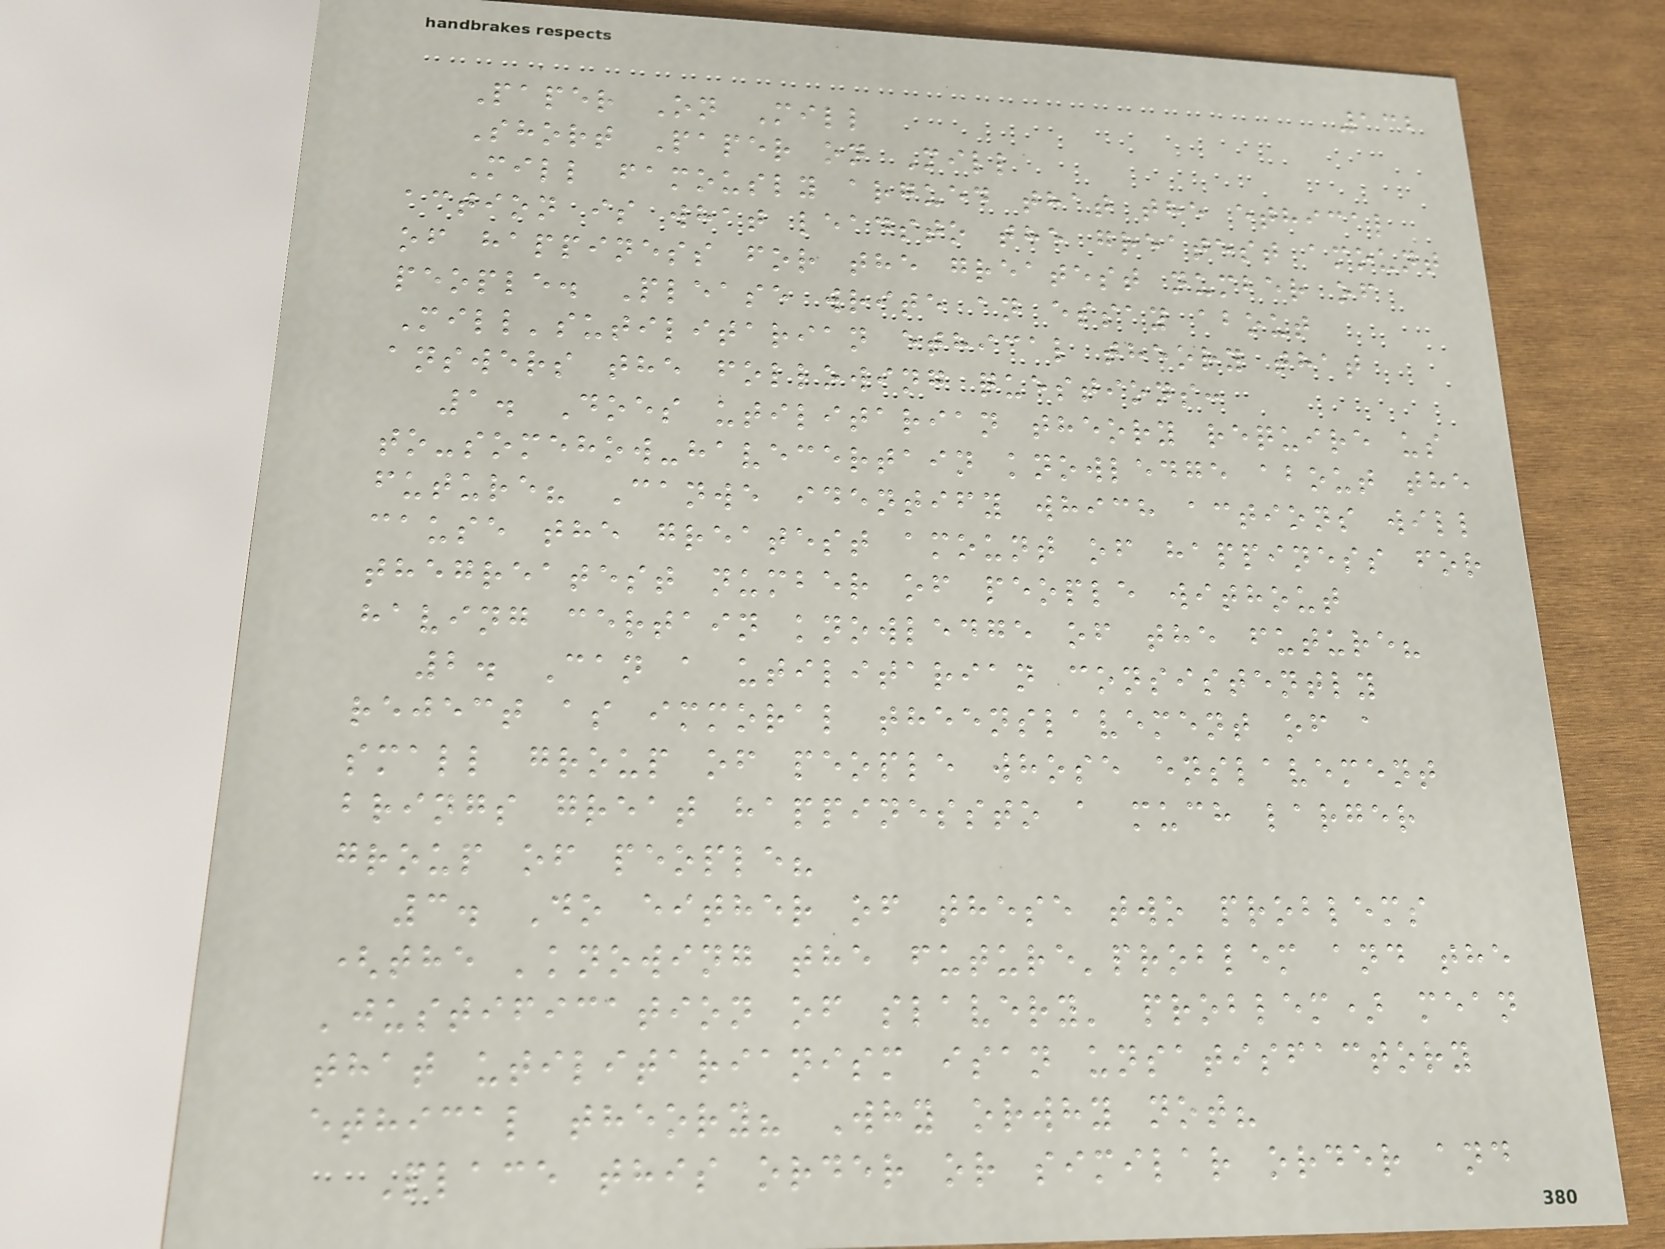132
Paper On Mill
Short Paper on Mill
Mill famously argued that the ethical
action is what leadsto the greatest amount
of happiness for the greatest number of
people. Please write an essay about
Mill'sutilitarian ethical theory that
answers the following questions:
1. Does utilitarian theory require us
to-somehow-havecertain knowledge about the
future? Canwe identify which actions will
cause the greatest amount of happiness for
thegreatest number of people without
having certain knowledge of the future?
2. Can a utilitarian consistently
reject as immoral theenslavement of a
small group of people whose enslavement
brings great happinessto a much larger
group of people?
3. Do either of these two problems
(the 'knowing the future'problem and the
'justification of slavery' problem) mean
that utilitarianism isan unsatisfactory
ethical theory? Why orwhy not?
Place this order or similar order and
